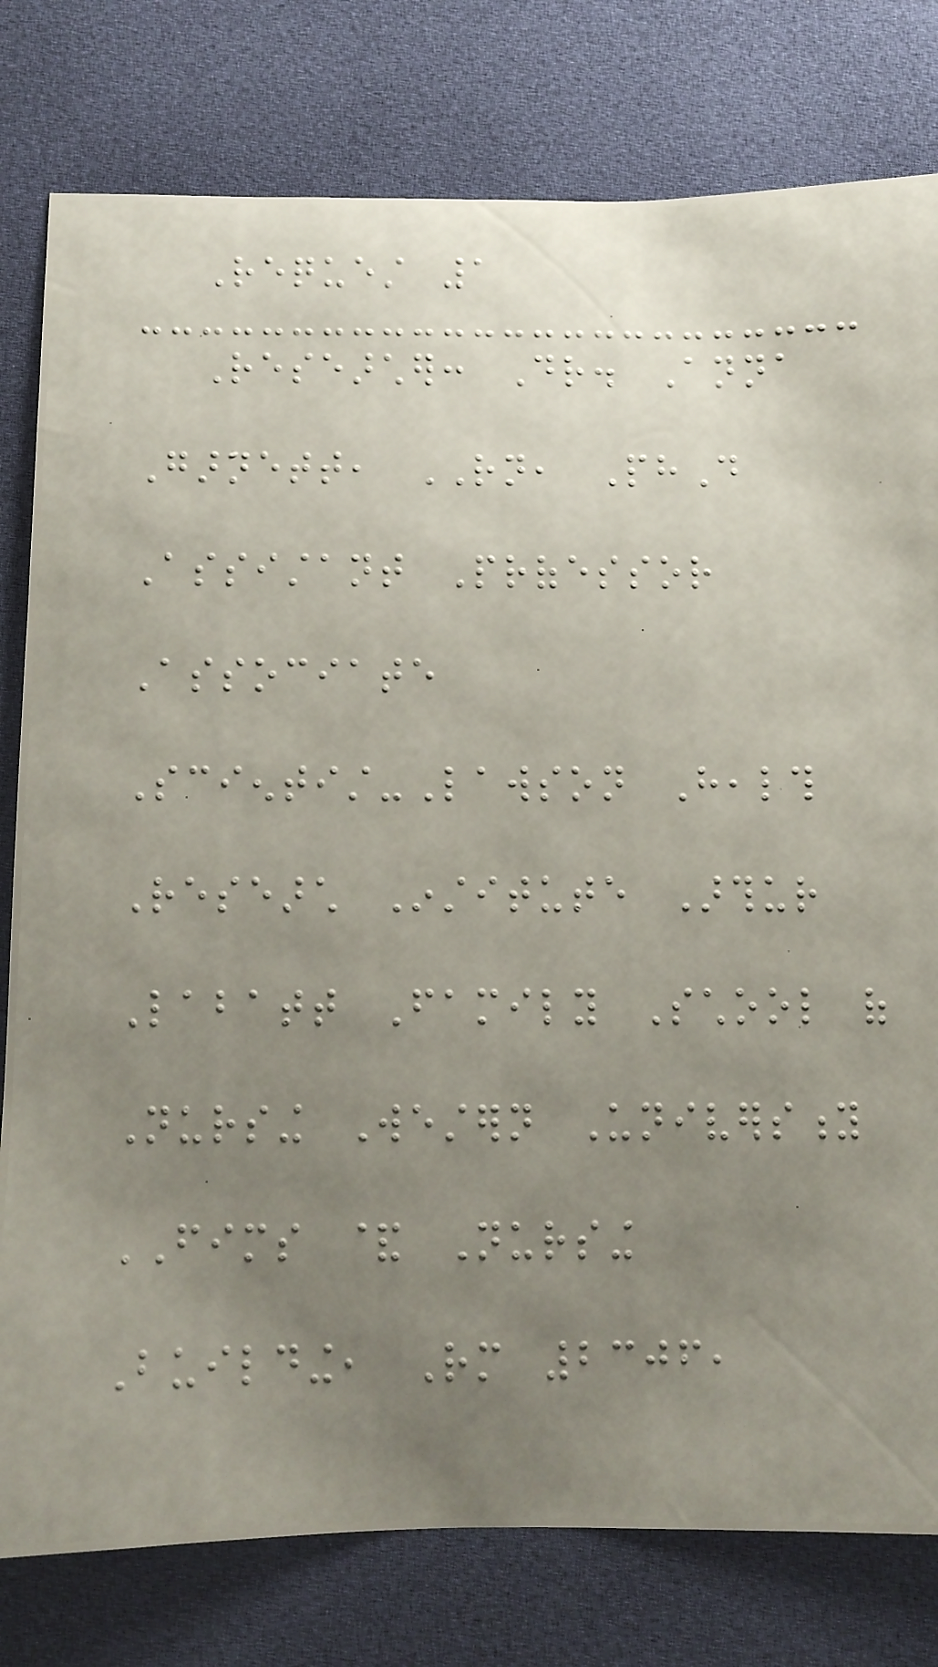Request 1
Researcher: Dr. Anna
Garnett, RN, PhD
Assistant Professor
Associate
Scientist-Lawson Health
Research Institute Arthur
Labatt Family School of
Nursing Western University
FIMS & Nursing
Building, Rm 2306,
